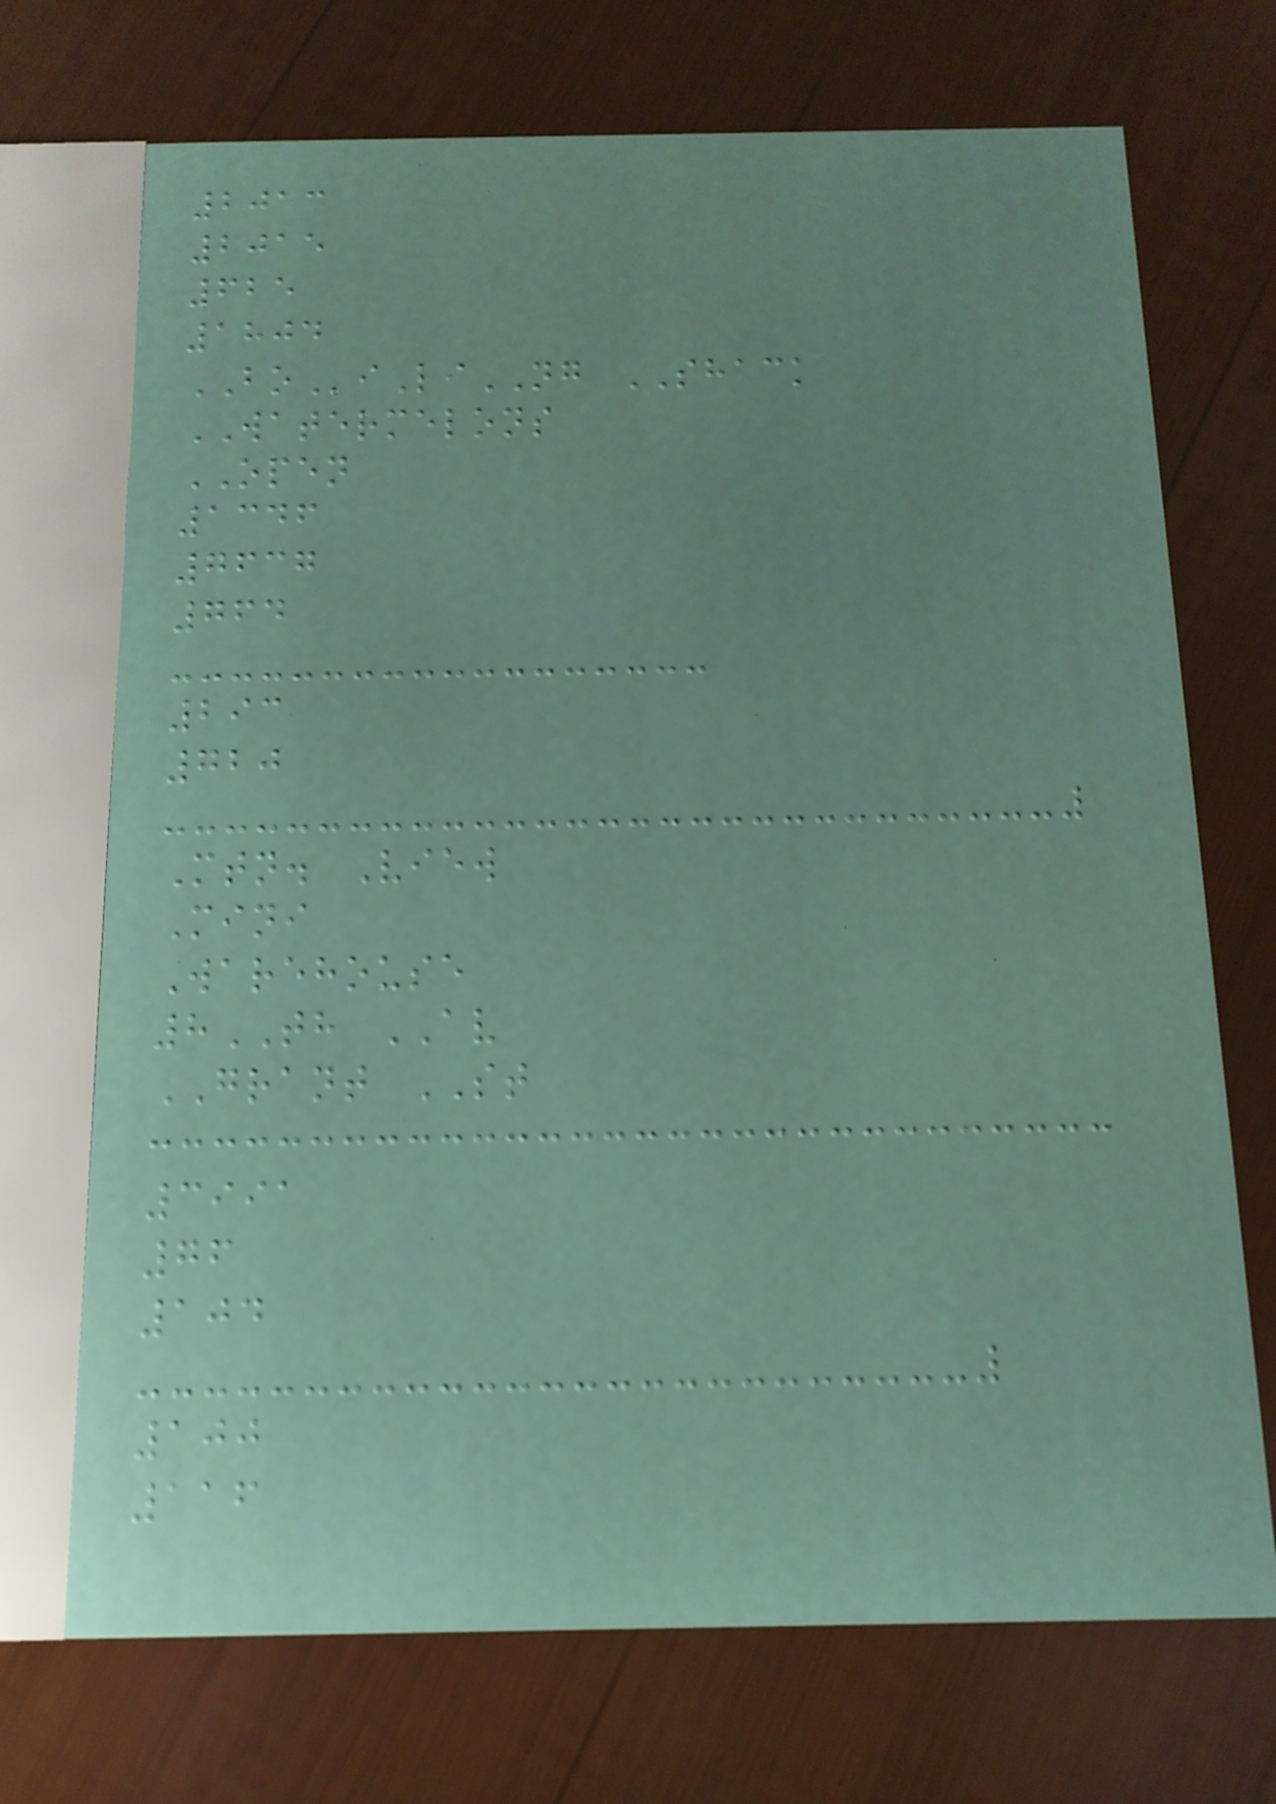2013
2015
625
1804
BOiLiNG SHACK
WATERMELONS
OPEN
1346
7637
764
293
720
Mtn. View
Mini
Warehouse
8TH AV
GRANT ST
3991
76
104
100
116
